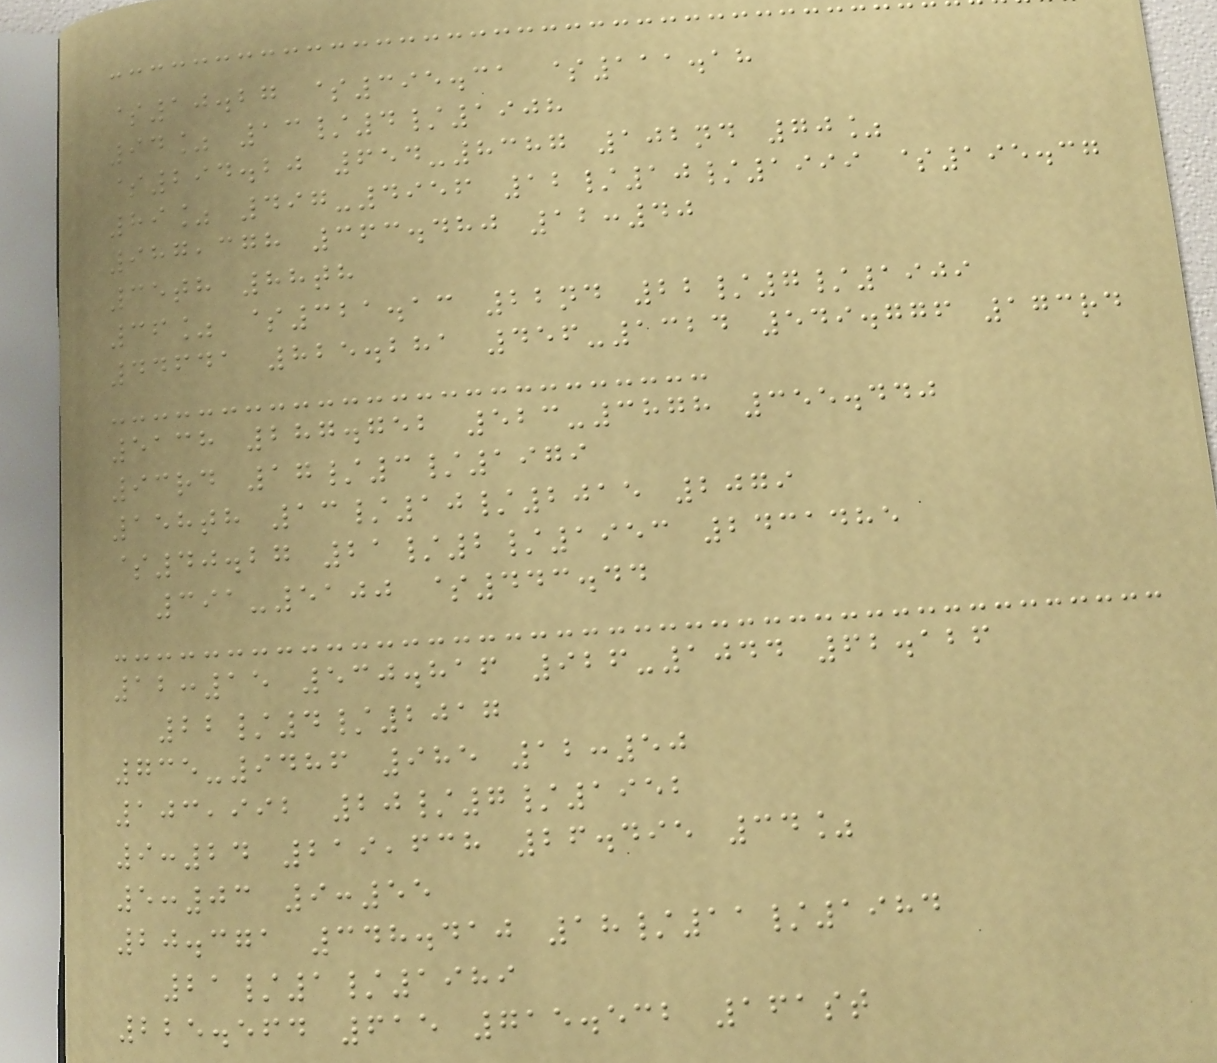$10.27 $395.31 $111.18
94% 13/4/1908
$294.20 654-8387 102nd 70%
89% 497-4956 12/10/1999 $195.37
987,378 363.480 12:40
35th 88th
36% $321.13 22nd 22/7/1909
44641 825.281 456-1324 549.776 173rd
5138 287.752 523-3878 355.440
93rd 17/3/1979
158th 13/10/2015 2079
$40.27 21/2/1953 2431485
391-5100 $443.44
12:15 530.816 926-1044 62.126
22/4/2017
735-9486 985 12:50
103,992 20/7/1952
9:24 219,638 26.495 34%
5:03 9:55
20.371 348.410 18/11/1984
21/1/1989
225.564 615 715.532 161st
